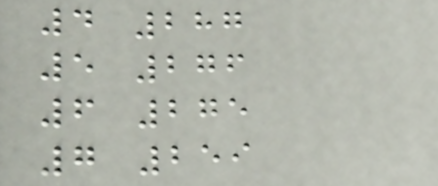4 287
5 276
6 275
7 259
